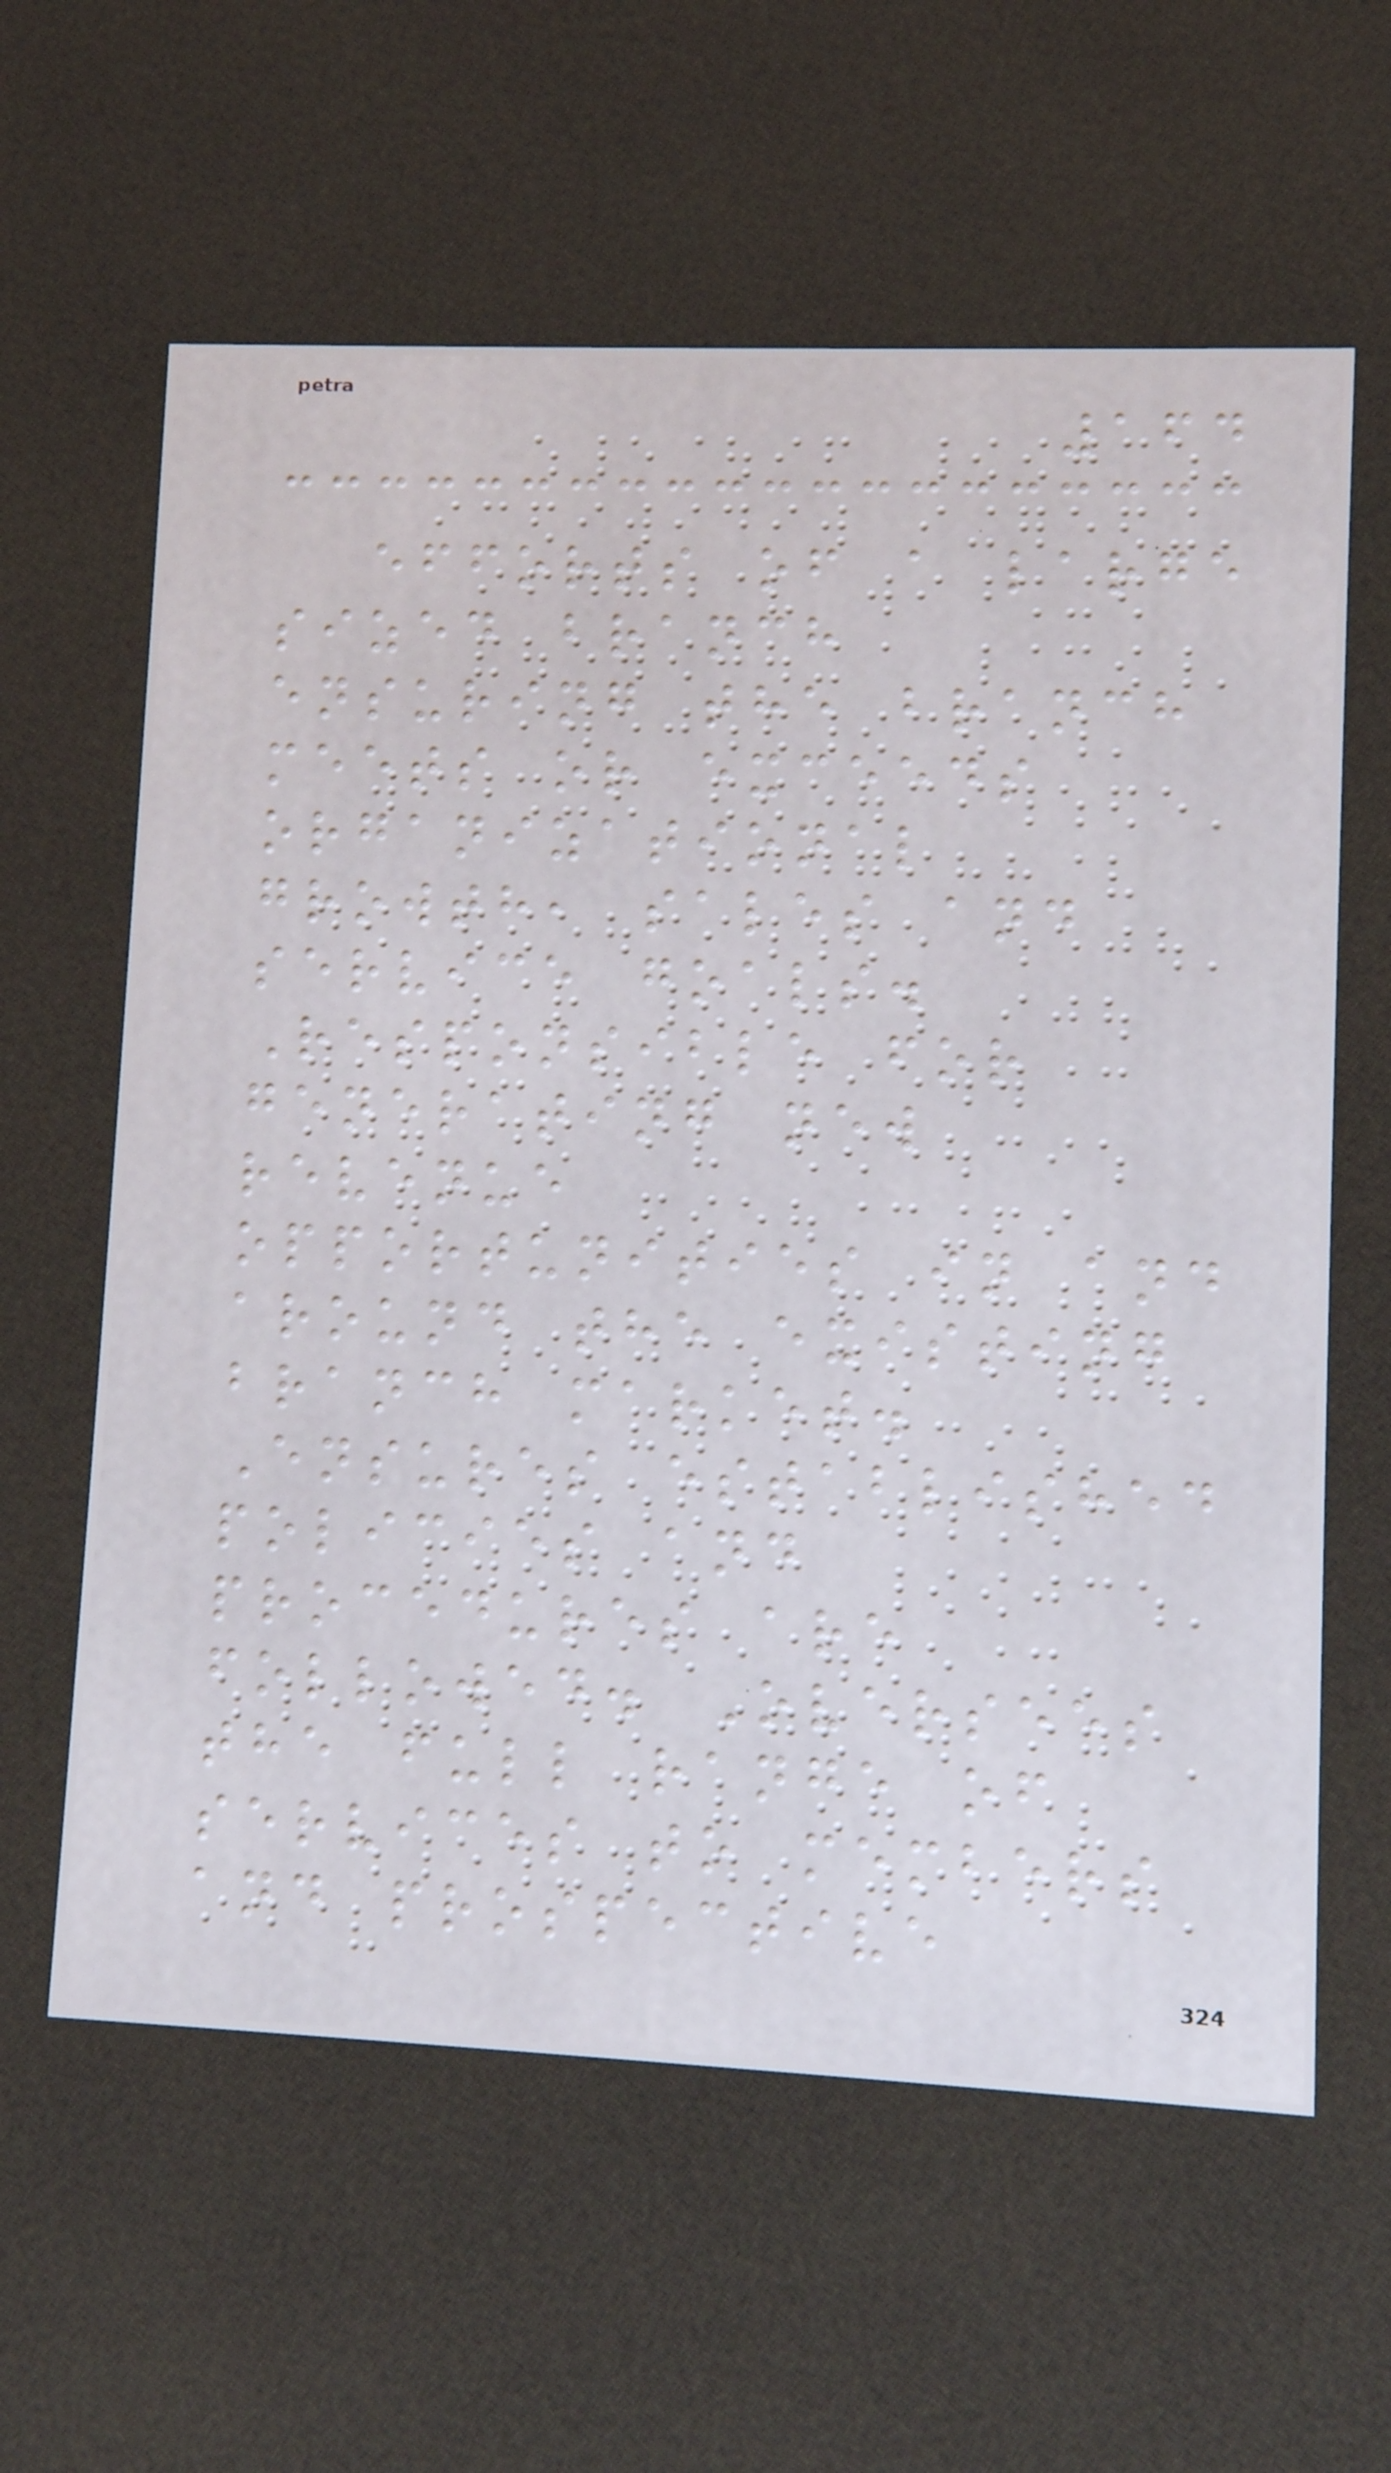164
efforts of a large
sized branch
ensuring the branch
meets or exceeds
organizational
growth, sales and
service goals.
Responsible for
generating new
revenue
opportunities in and
around the existing
branch market.
Ensures established
policies and
procedures are
followed. Oversees
the full range of
services to members
and prospective
